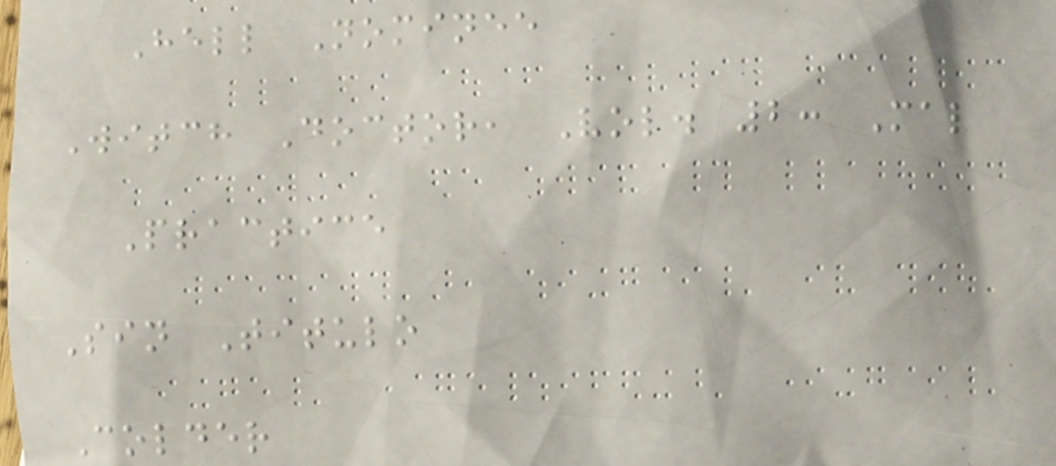Hell Nominee
Witch Doctor, Vol. 2: Mal
Practice
Sin Titulo
Colder
